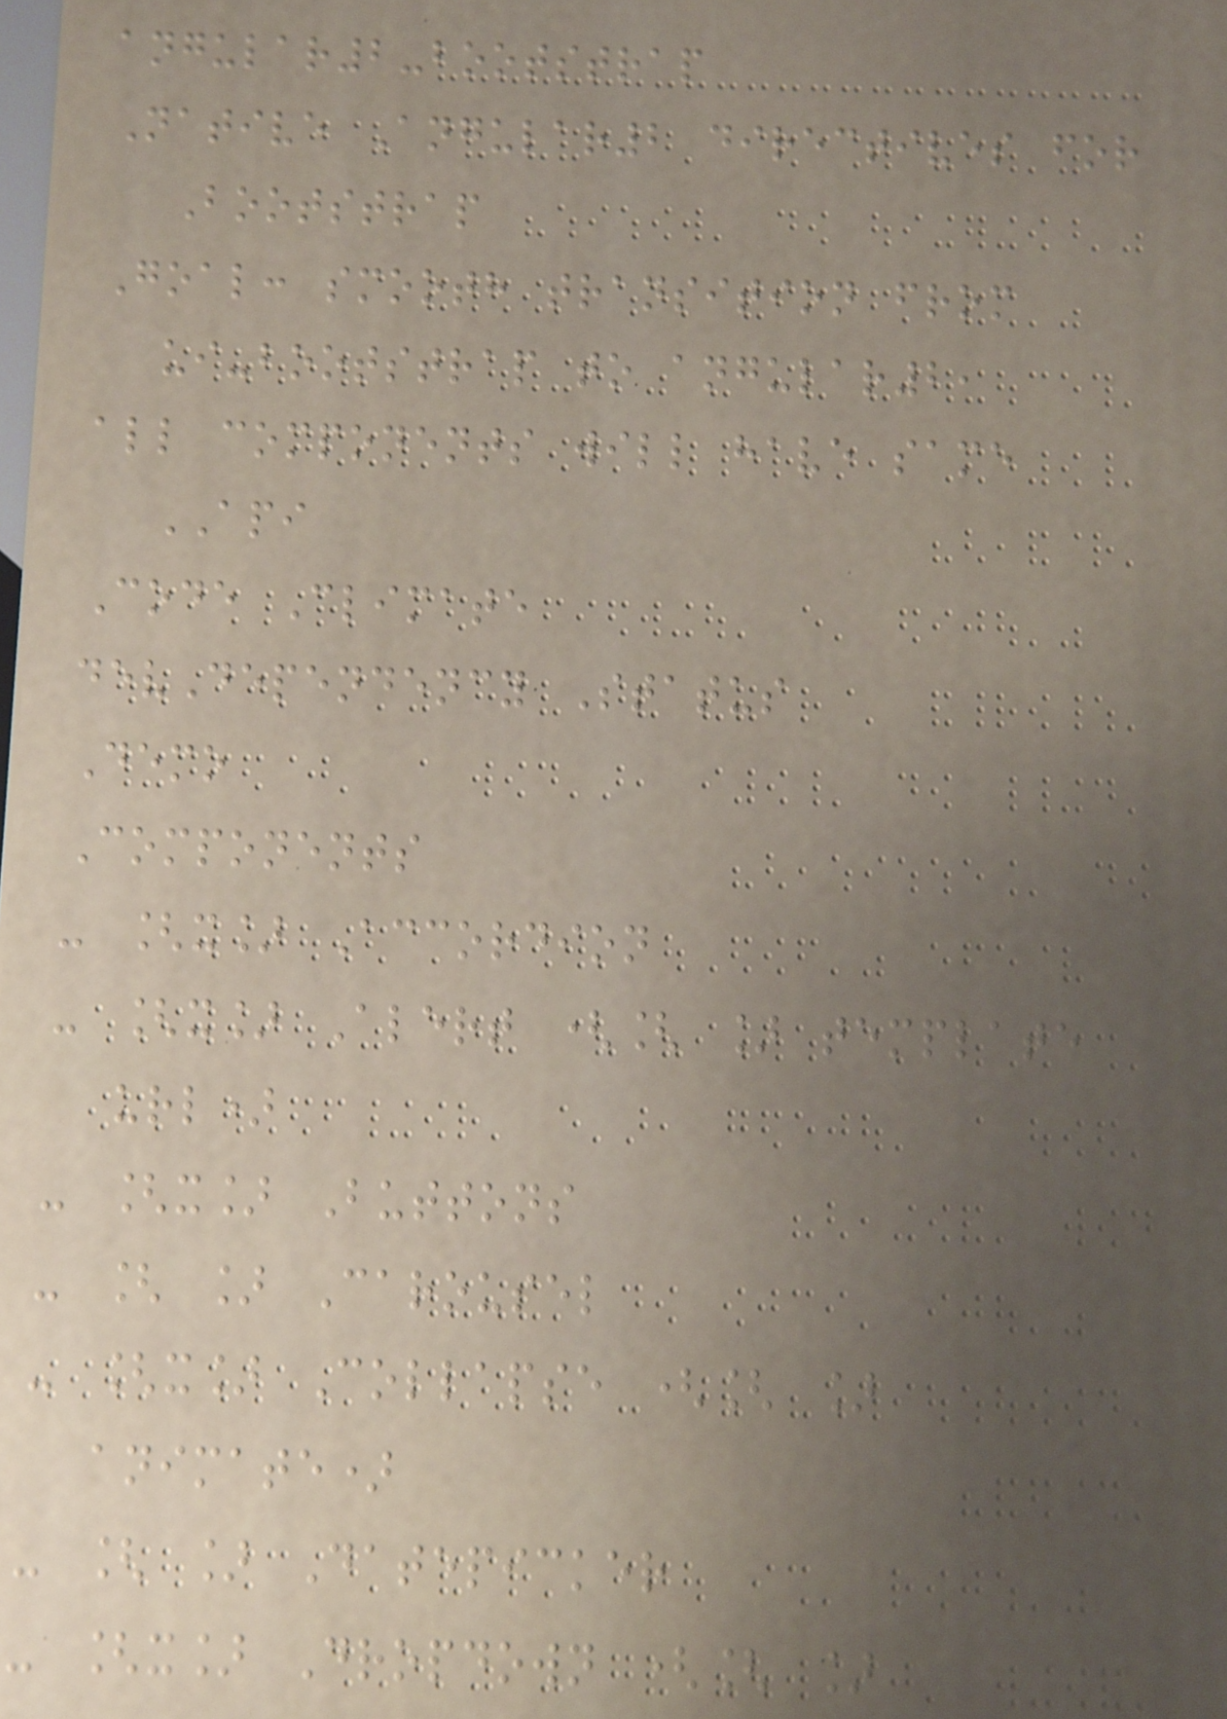angular2-bootstrap
Native Angular2 directives for
Bootstrap
Goal: smooth transition from
ui-bootstrap to angular2,
all components will have same
API
Code Climate
devDependency Status
Demo
Components
- [x] Accordion
- [x] Alert ([ ] template
url)
- [x] Buttons
- [ ] Carousel
- [x] Collapse ([ ]
animate)
- [ ] Datepicker
- [x] Dropdown ([ ]
